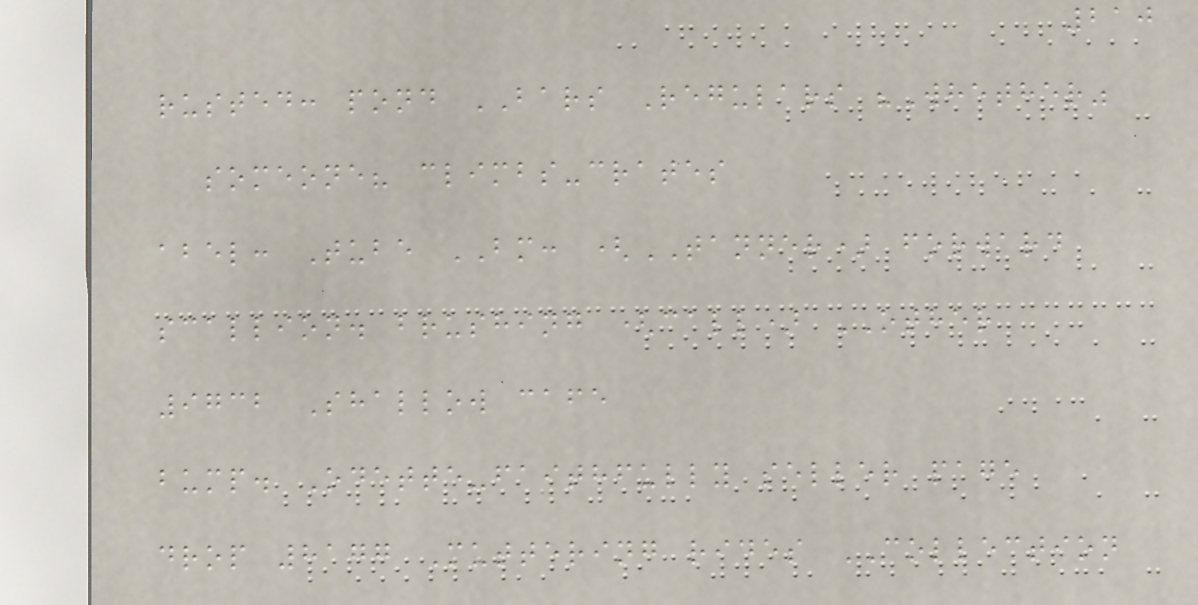210
rusted: pond BARS Regulars "Whether"
someone? climbs-crates
abel: Tube BM: (TANNER) forward
scallion. brushing (call) OTHER
9732 Shallow cafe
bump. Odette-faithfully seller page
drop 8177 Muttering rides COLLECTION
